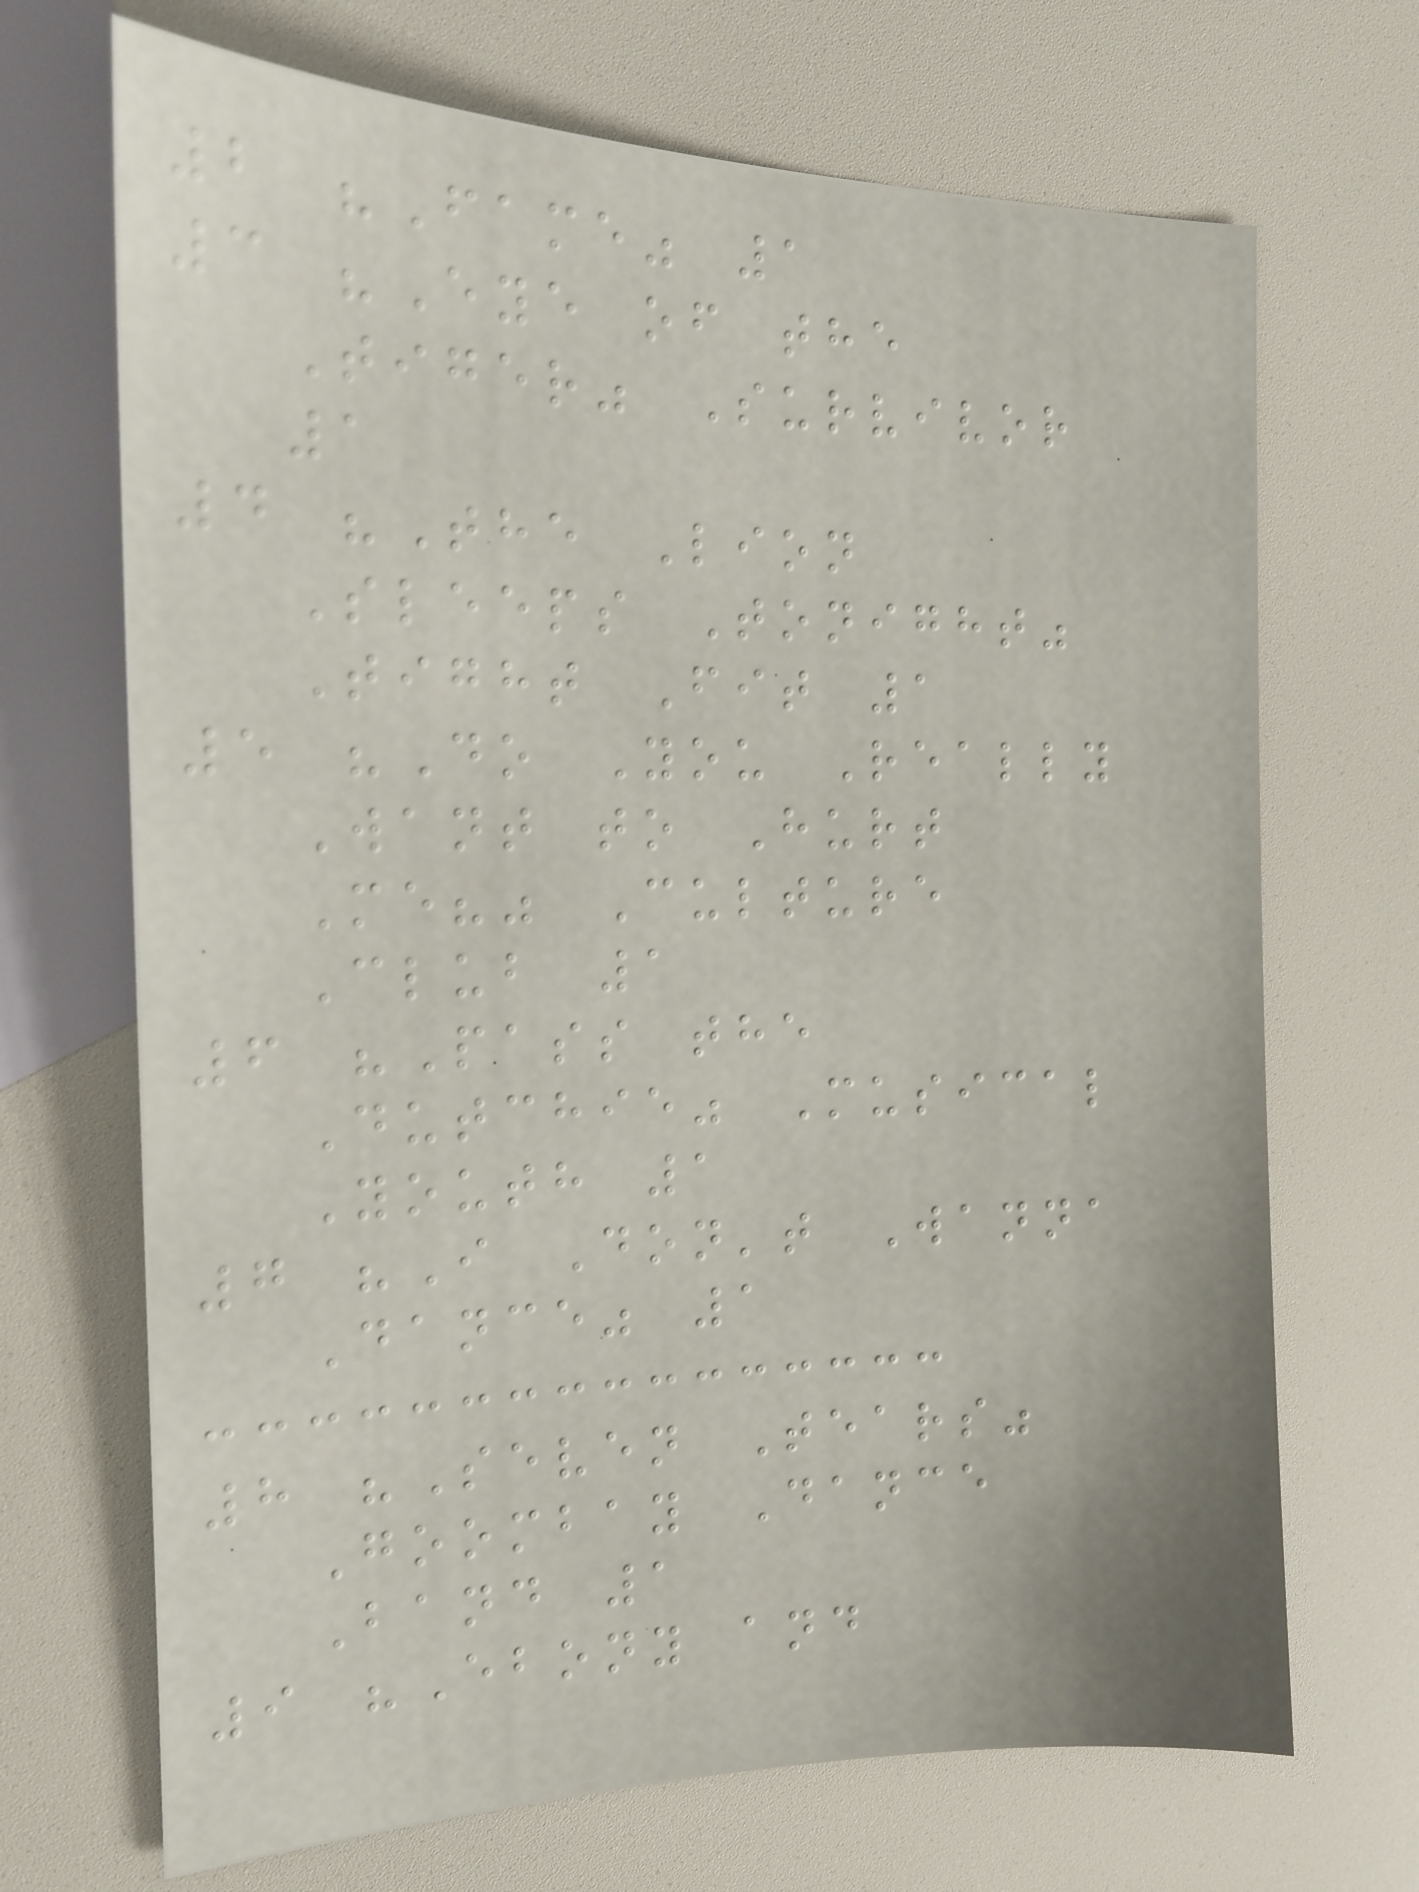2 "Fame" 1
3 "Eye of the
Tiger" Survivor
1
4 "The Lion
Sleeps Tonight"
Tight Fit 1
5 "Do You Really
Want to Hurt
Me?" Culture
Club 1
6 "Pass the
Dutchie" Musical
Youth 1
7 "I Don't Wanna
Dance" 1
8 "Seven Tears"
Goombay Dance
Band 1
9 "Ebony and
